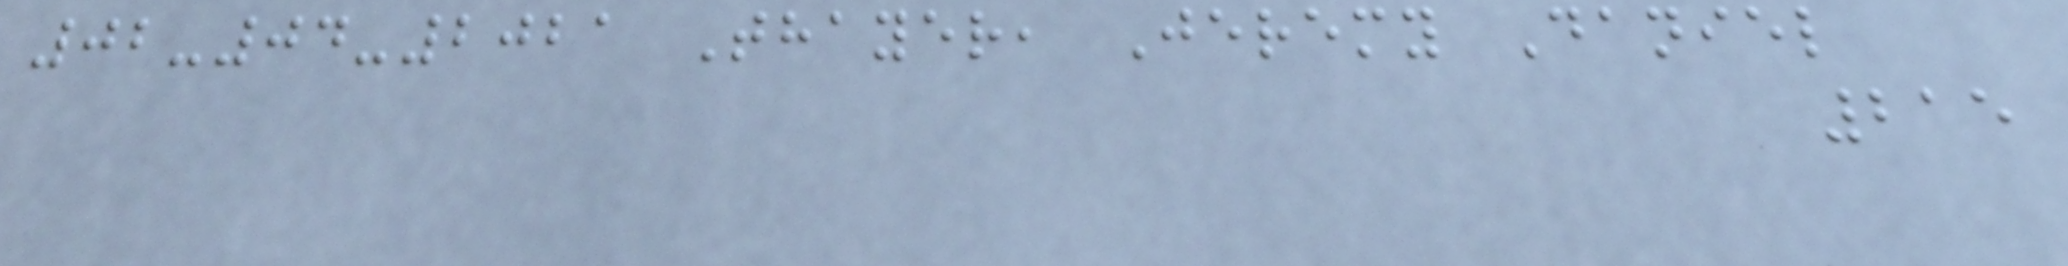02-04-2021 Thayer, Jeremy Daniel
215
